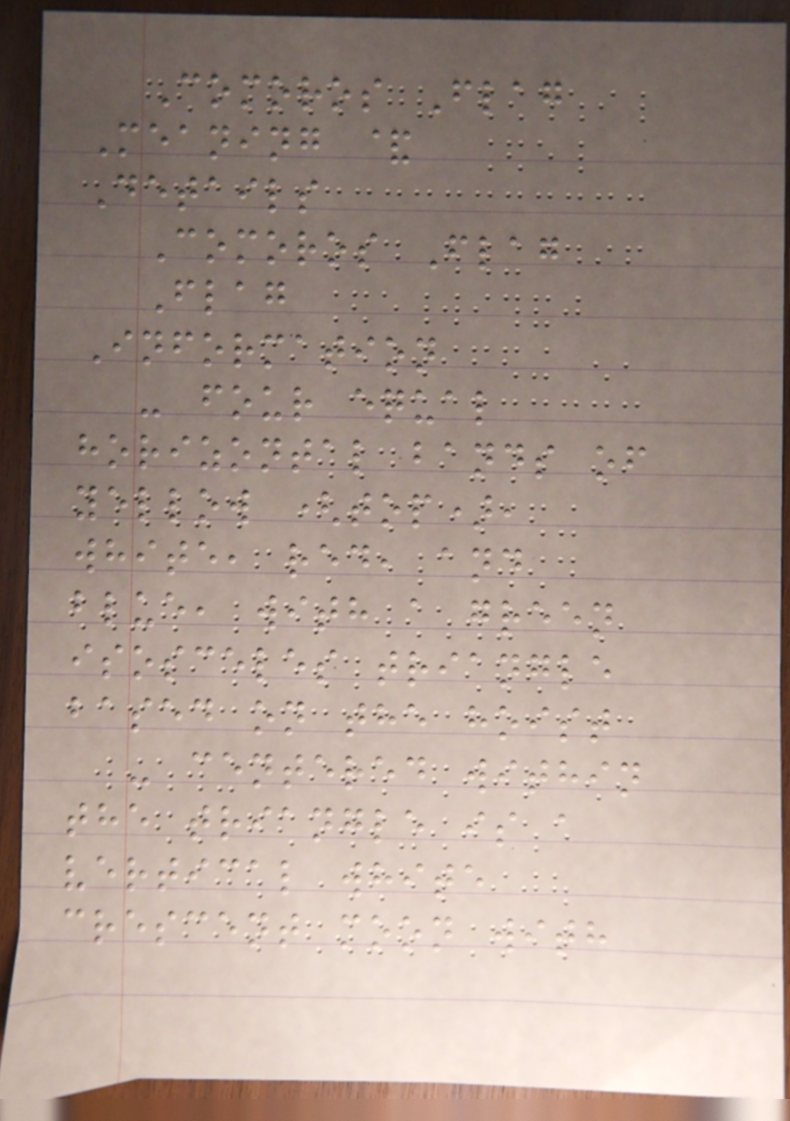Comoros Flag
Meaning &
Details
Comoros Flag
Flag
Information
- four equal
horizontal bands of
yellow (top),
white, red, and
blue, with a green
isosceles triangle
based on the hoist
- centered within
the triangle is a
vertical white
crescent moon with
